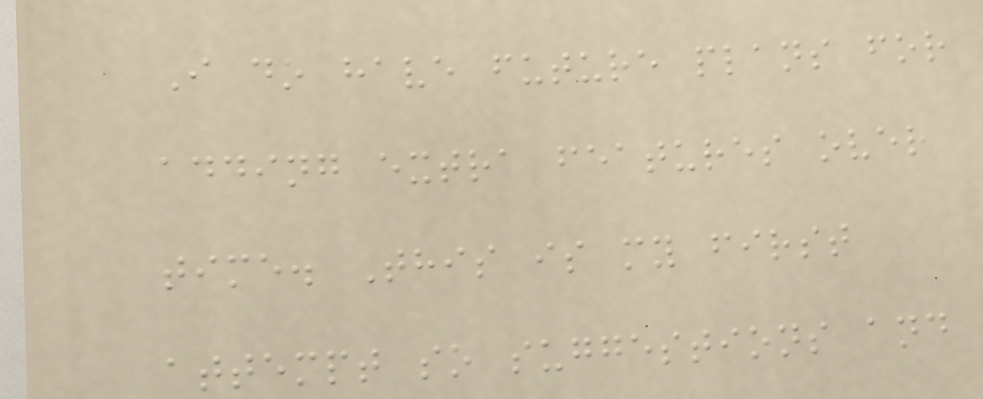I do have future plans for
adding extra features over
time. This is my first
attempt so suggestions and
